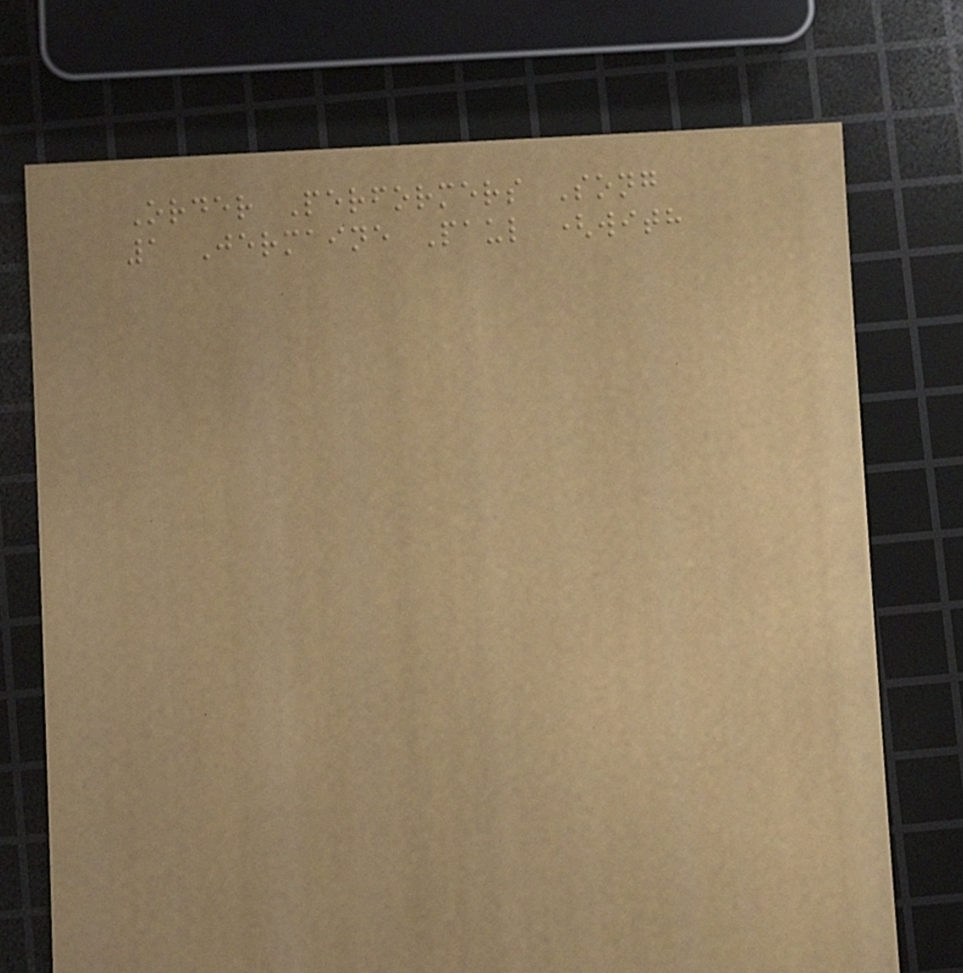Order Performers Song
1 Jermaine Paul (with
